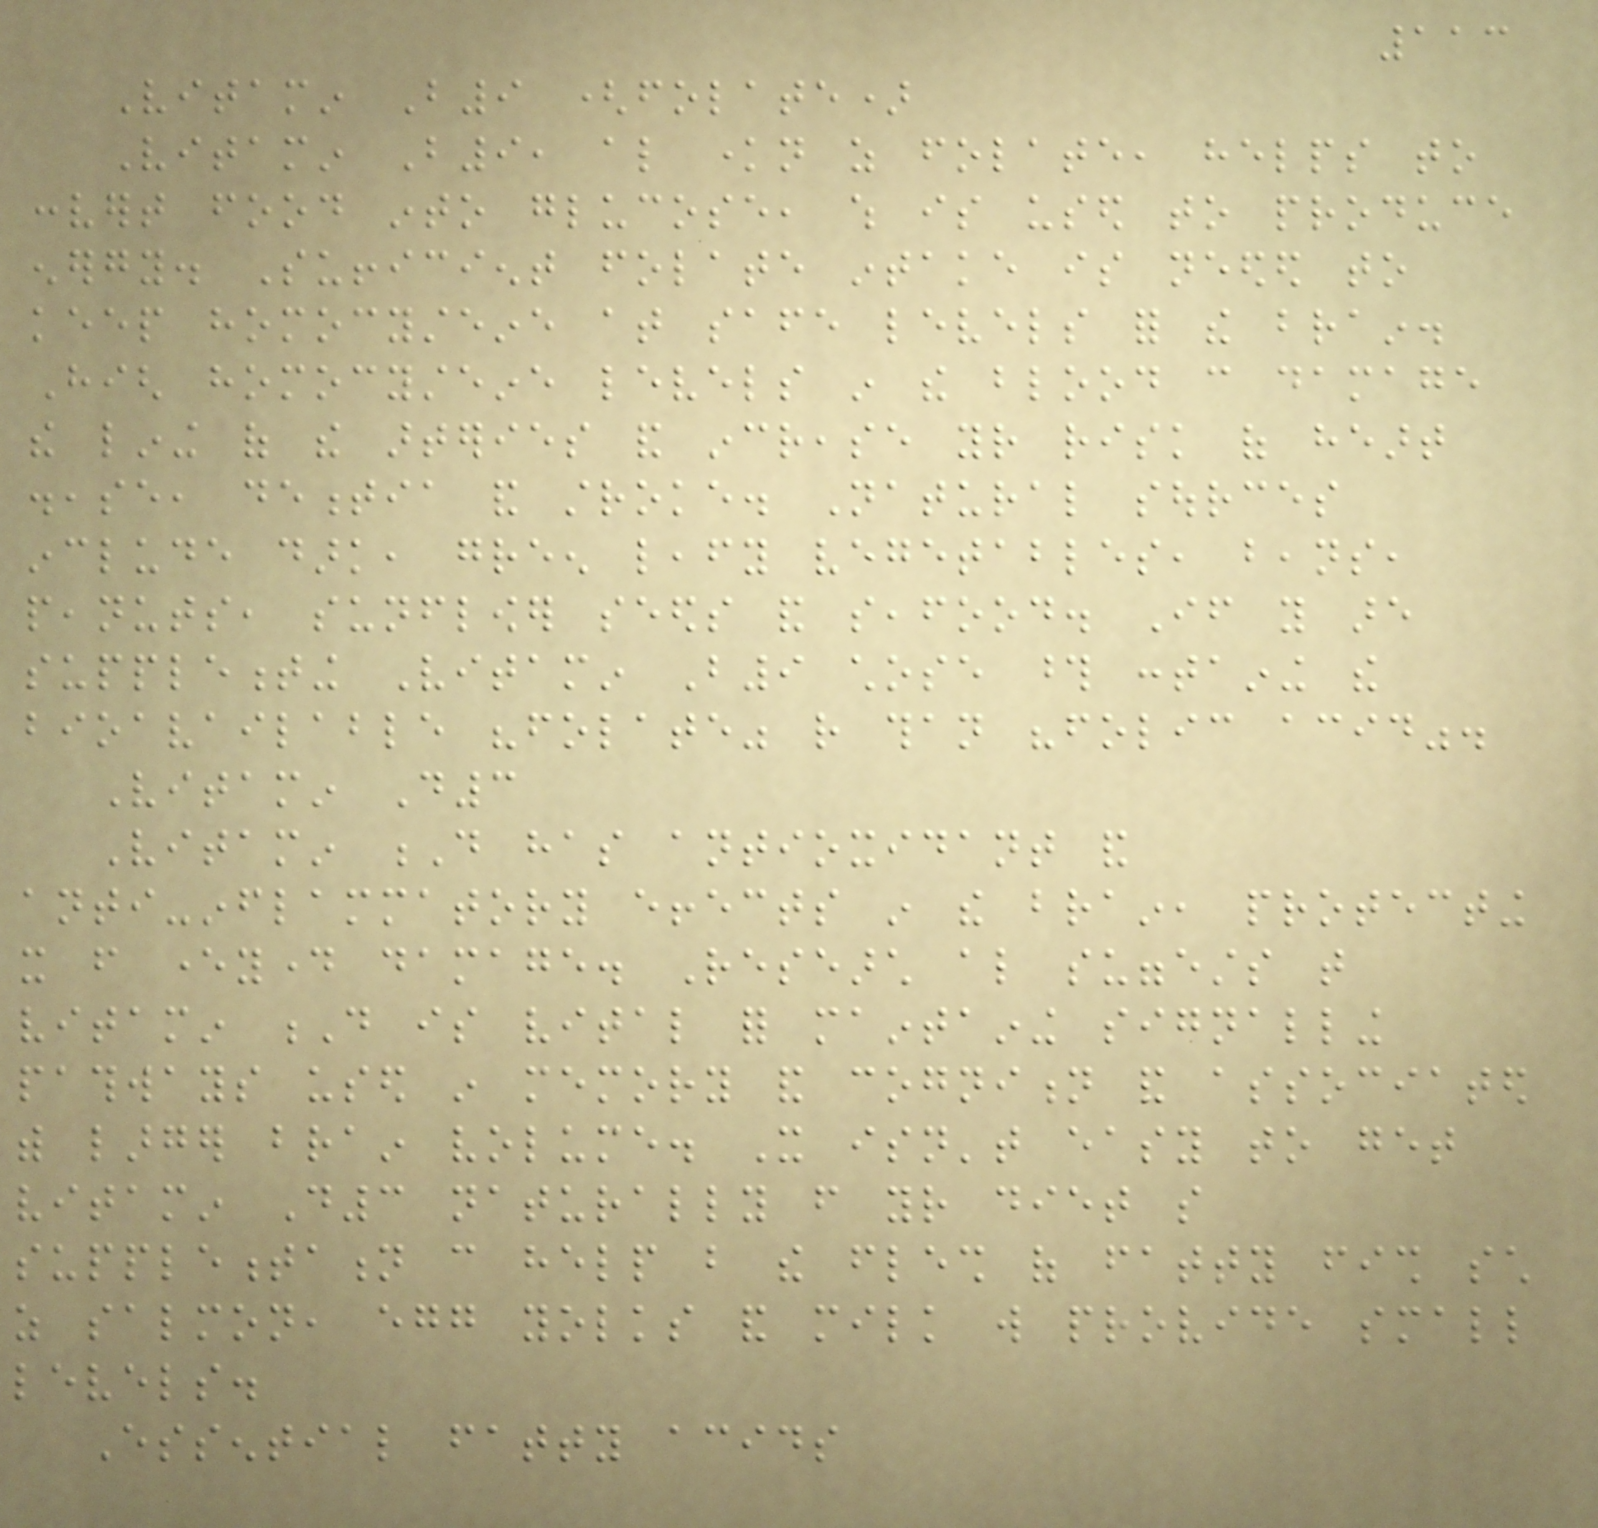113
Vitamin B9 (folate)
Vitamin B9, also known as folate, helps to
convert food into glucose, which is used to produce
energy. Sufficient folate intake is needed to
keep homocysteine at safe levels for the brain.
High homocysteine levels in the blood can damage
the lining of the arteries and increase your risk of heart
disease, dementia and stroke. Natural sources
include dark, green leafy vegetables, beans,
peanuts, sunflower seeds and seafood. If you are
supplementing Vitamin B9 chose those containing the
bioavailable "folate" rather than "folic acid".
Vitamin D3
Vitamin D has antioxidant and
anti-inflammatory effects in the brain, protecting
it from everyday damage. Research also suggests that
vitamin D is vital for maintaining signalling
pathways used in memory and cognition and associated
with larger brain volume. It isn't easy to get
vitamin D3 naturally from your diet so
supplementation can help but the flesh of fatty fish such
as salmon, egg yolks and milk will provide small
levels.
Essential fatty acids
